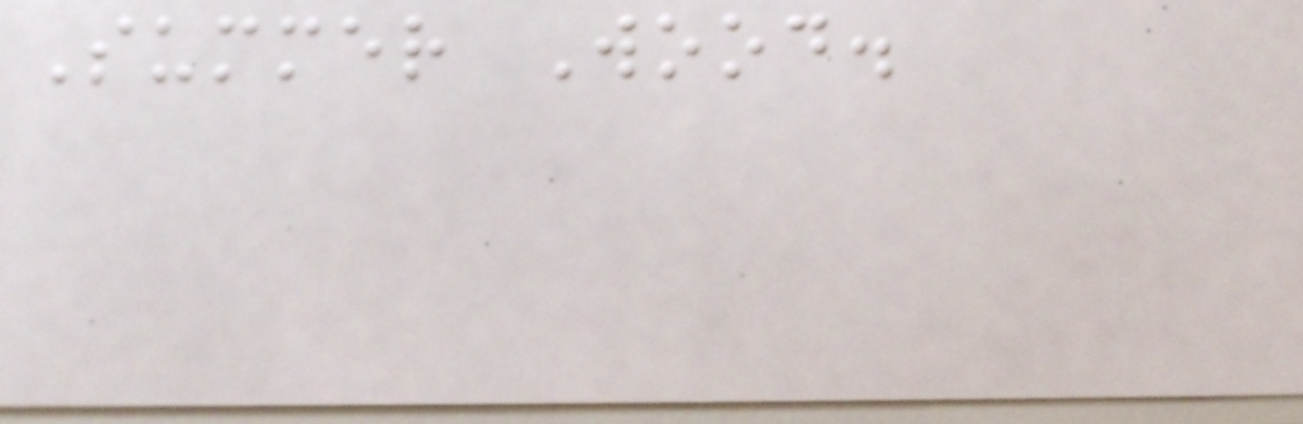Summer Wood.
